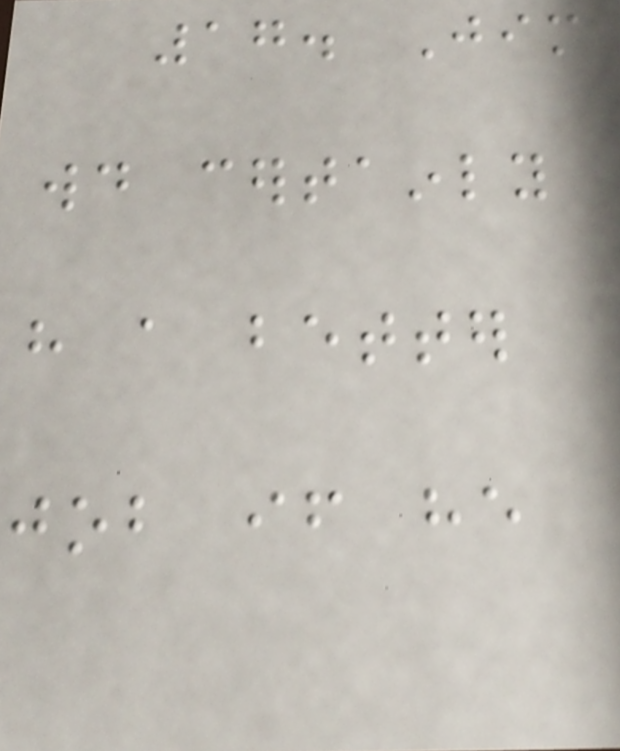17. Jim
would certainly
have a better
job if he
